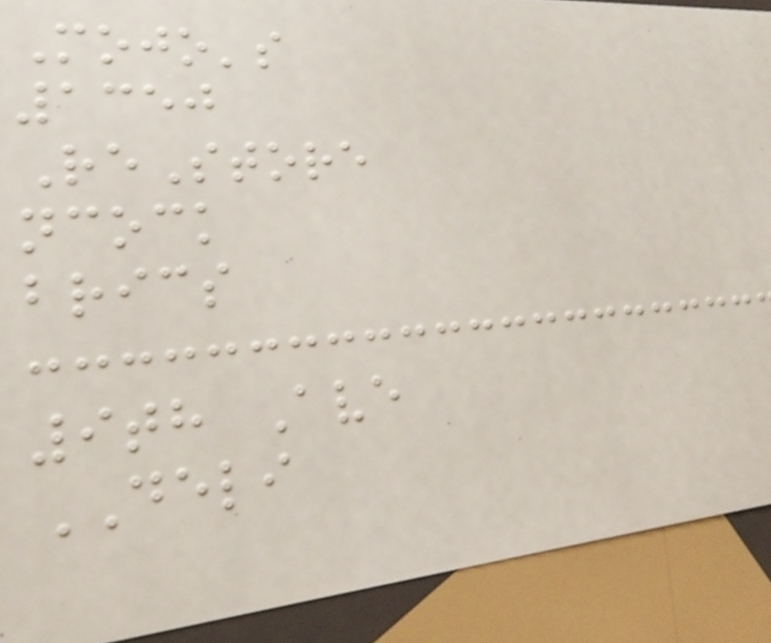Mojo's
1350
ReStore
ncock
brics
9th Ave
DELI
